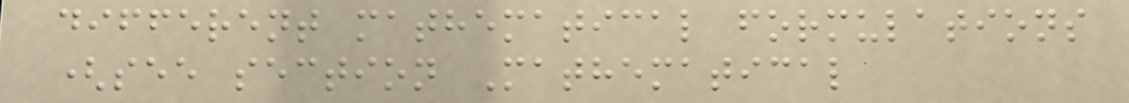different mathematical formulations
(see section Mathematical
